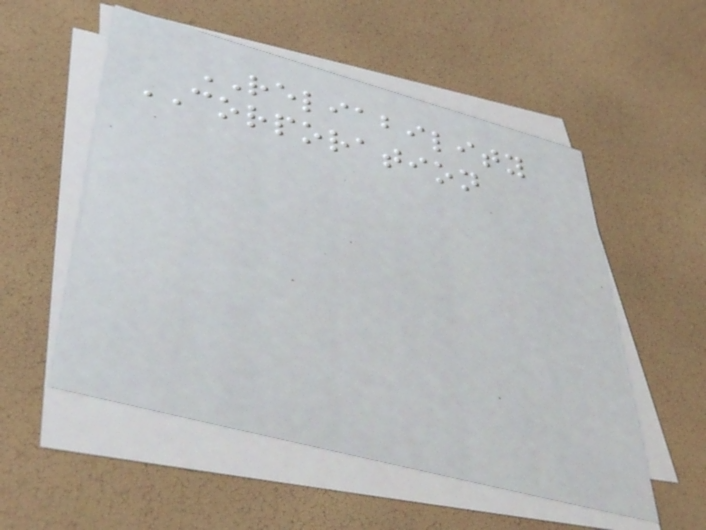RELIABILITY
CORPORATION
